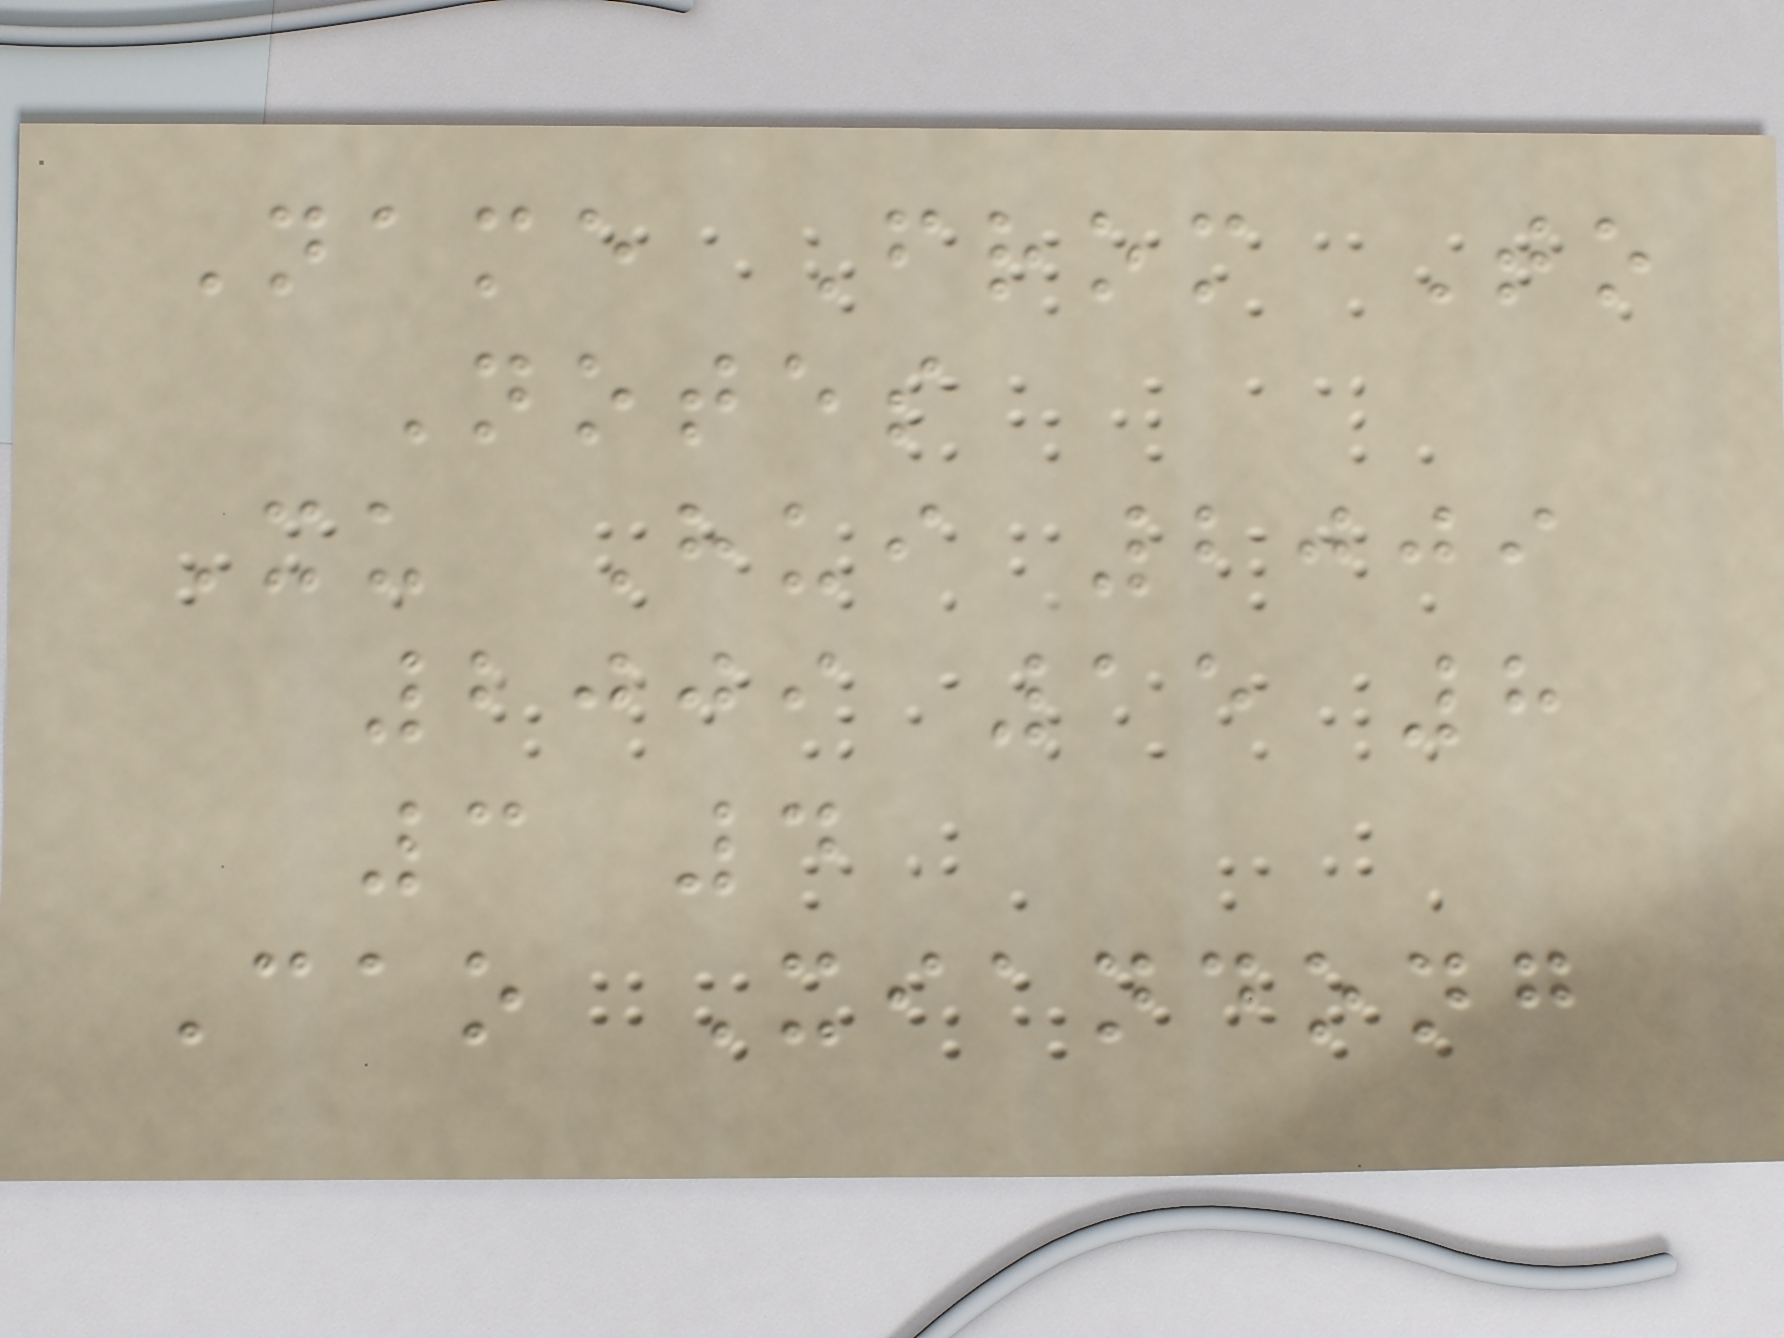Name From To
Notes
Xu Hui 2009
2009 15 8
3 4
Cao Xiandong
